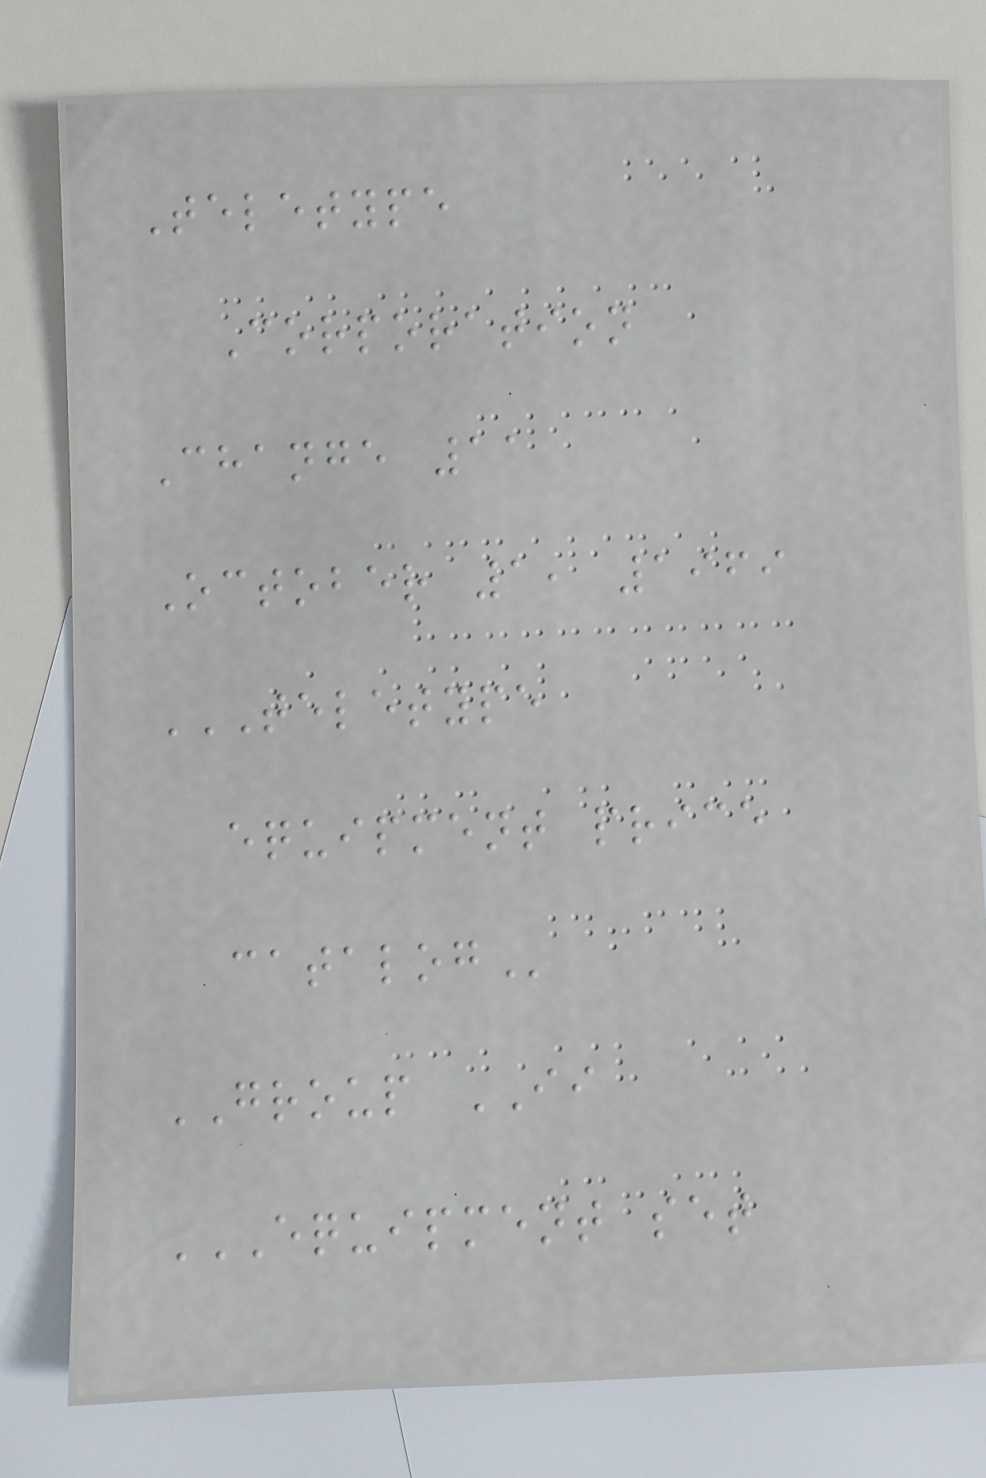Teletype
Corporation
Change 11
October 1, 1969
TELETYPE
EQUIPMENT PRICE
CATALOG
GROUP II
EQUIPMENT SET
